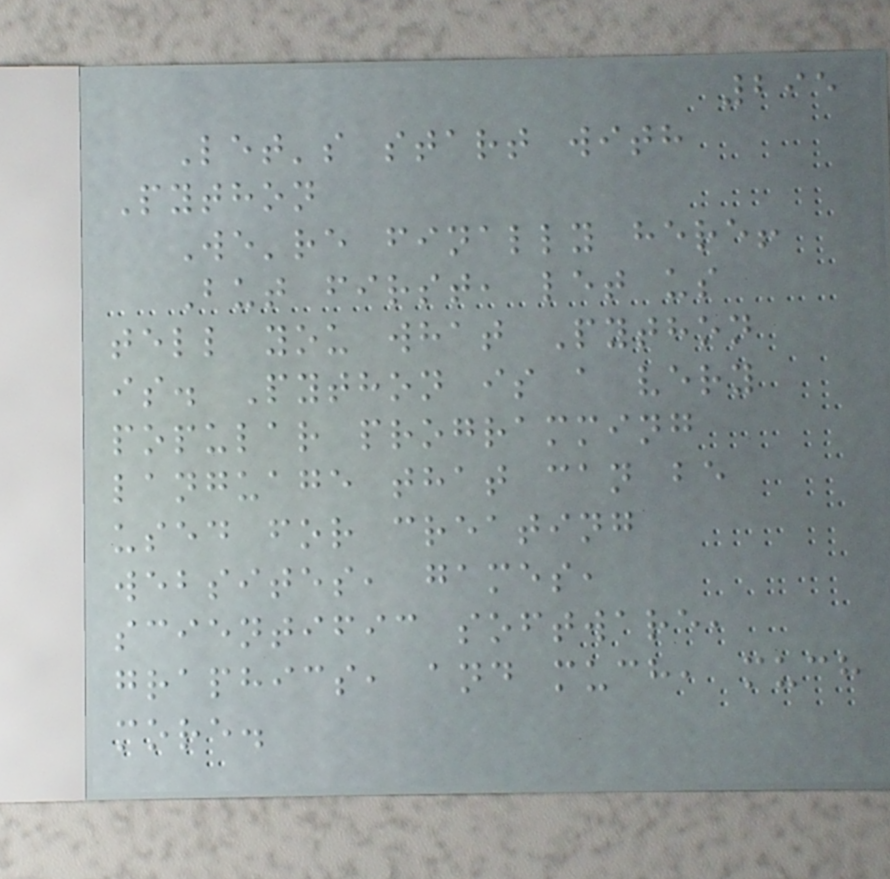295
Let's start with
Python
We're finally here!
But first, let us
tell you what Python
is. Python is a very
popular programming
language that can be
used for creating
websites, games,
scientific software,
graphics, and much, much
more.
